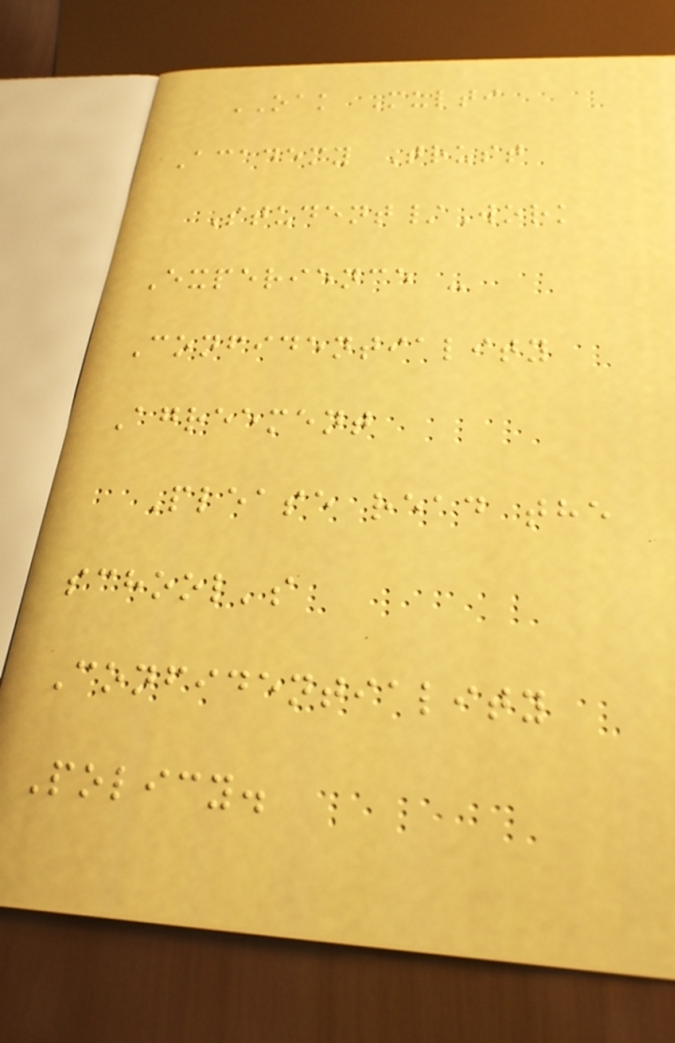OAK Multi
Academy Trust
Student/Work
Experience -
Confidentiality
Agreement
Please read the
school's
Confidentiality
Policy.
